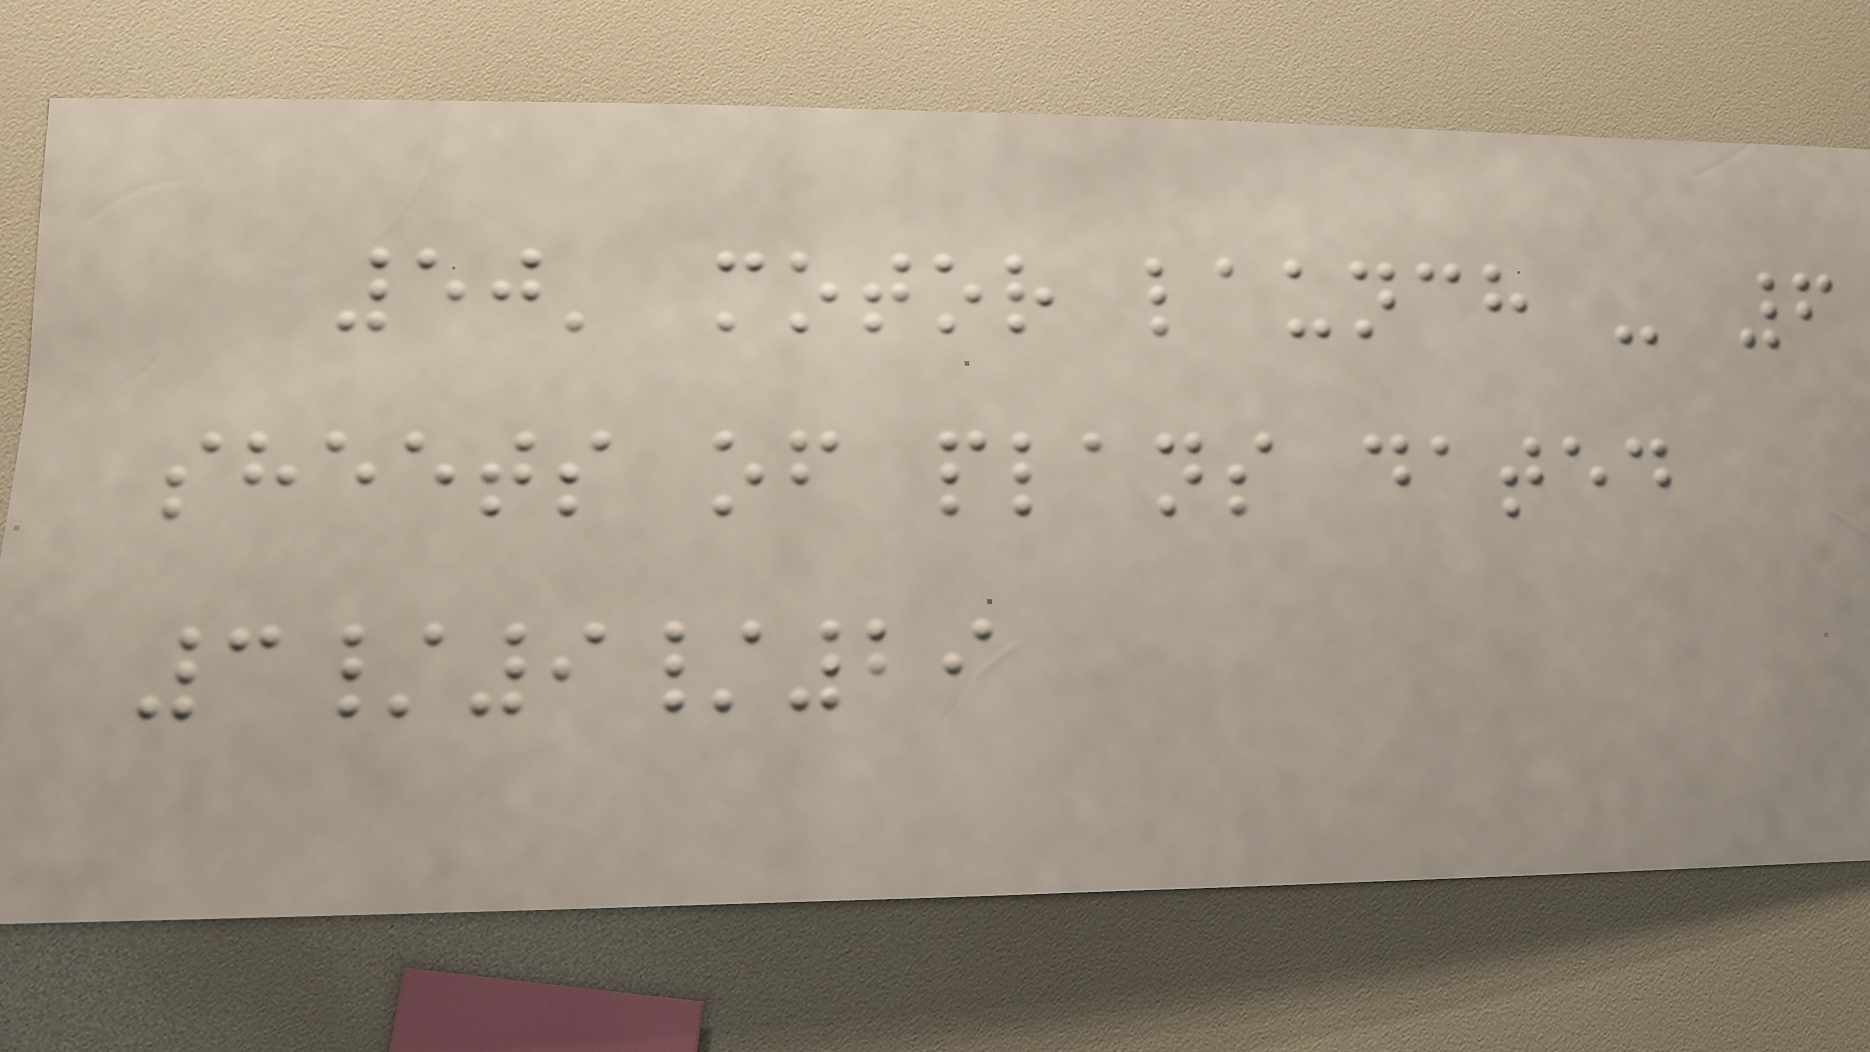50' motor launch - 6
sheets of plans dated
3/9/29
